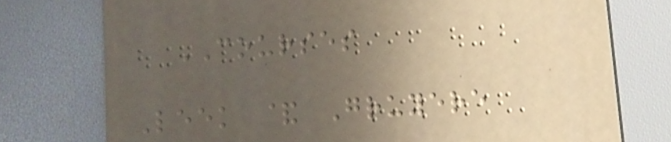COURSES
Leek & Gruyere
